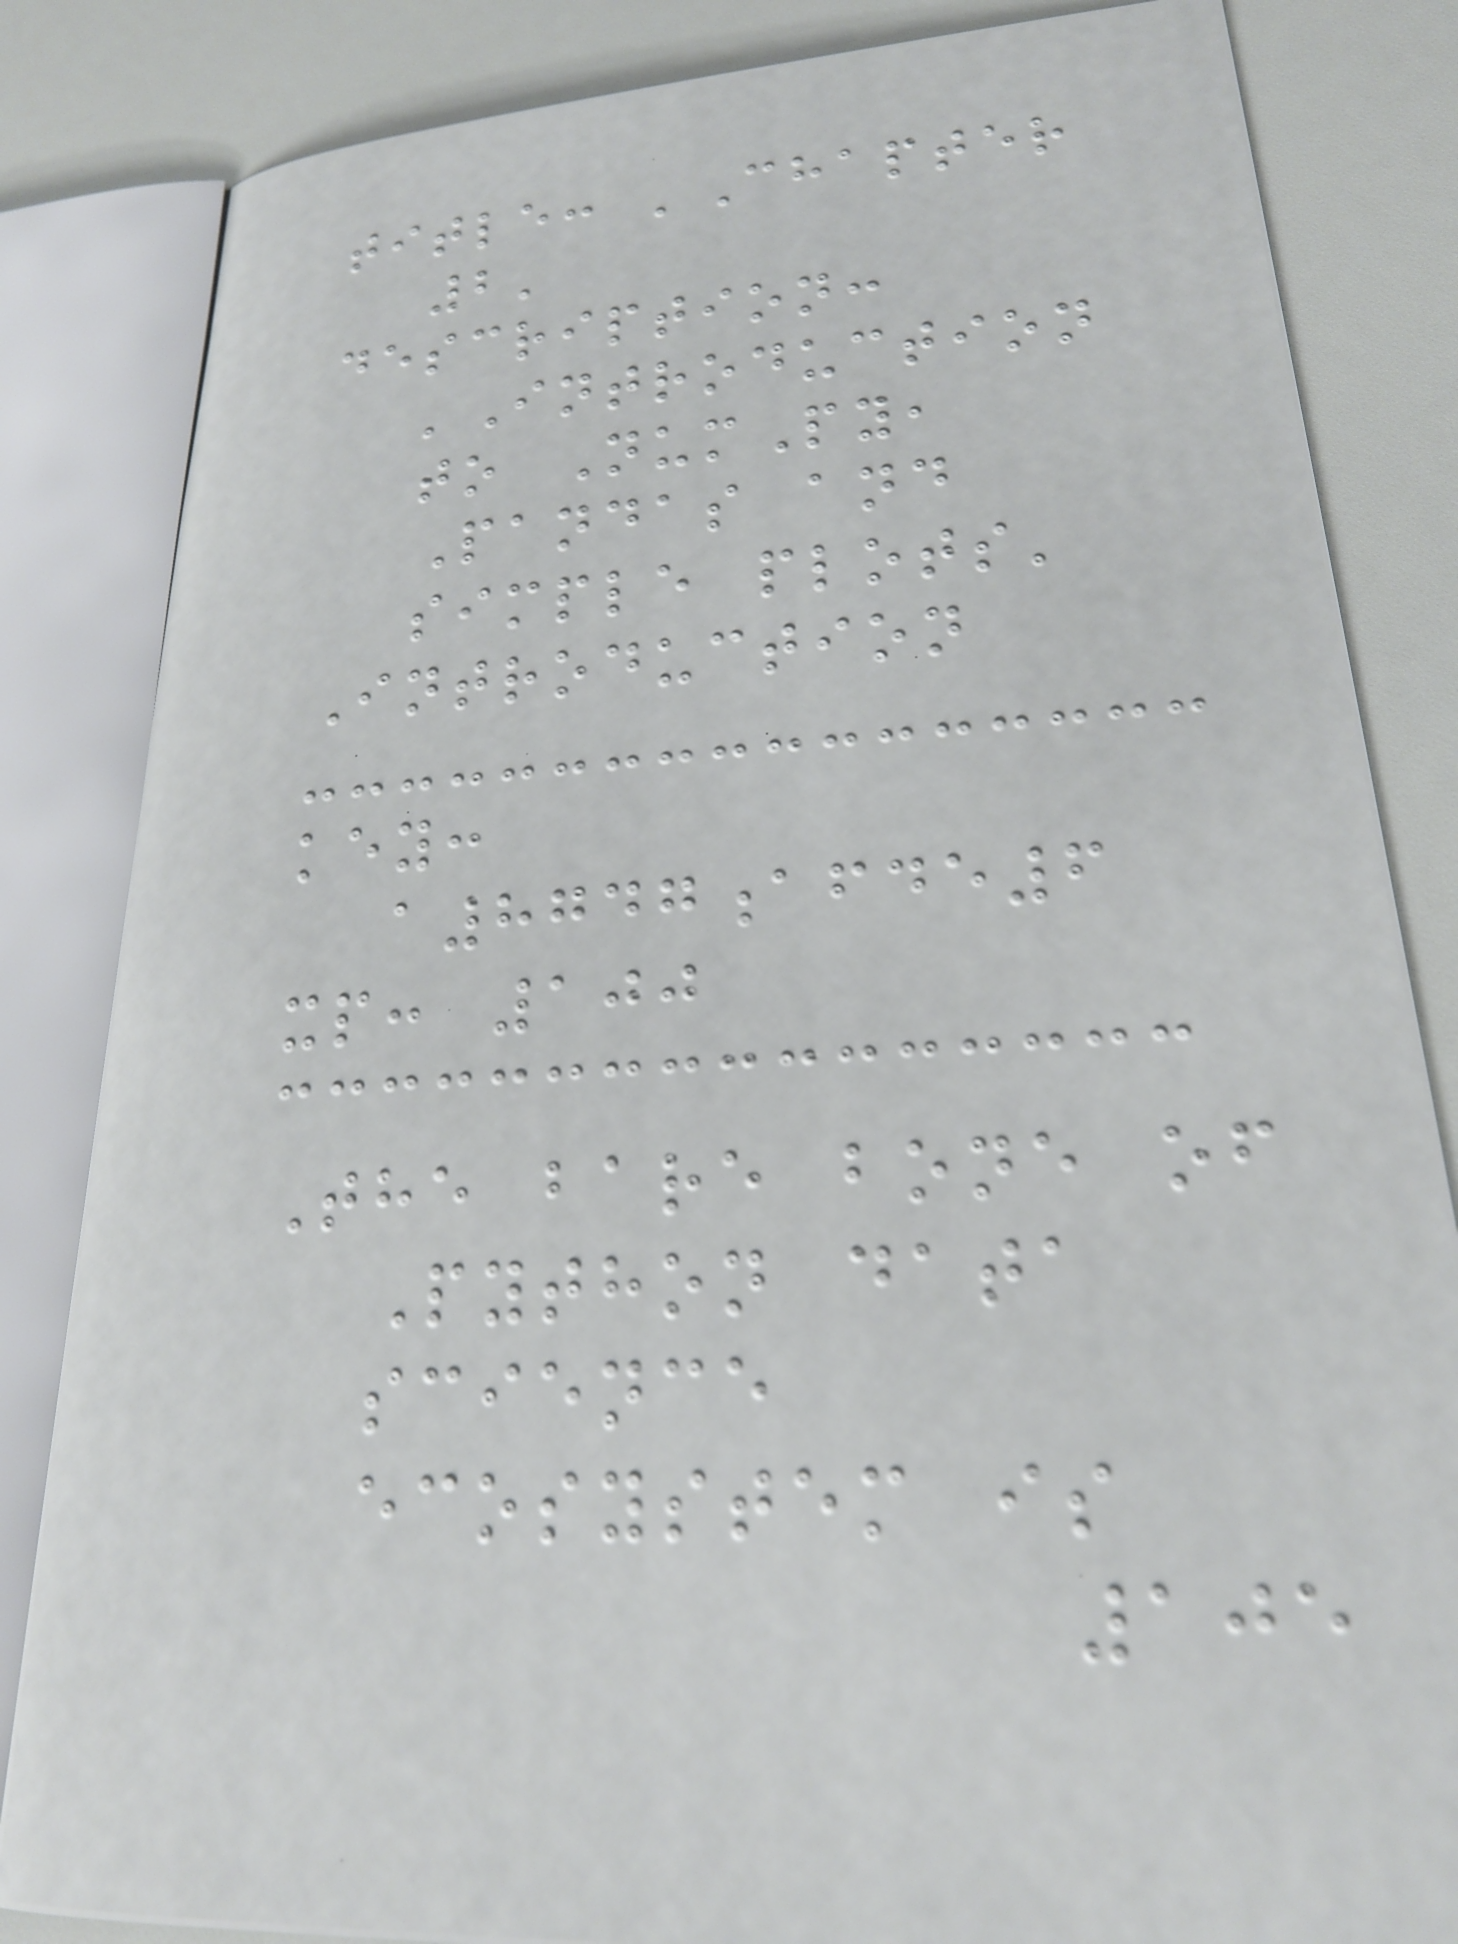title: 'Chapter
2'
description:
'Introduction
to NumPy,
Pandas and
simple plots'
Introduction
key:
a8747afde6
xp: 100
The bare bone of
Python data
science
ecosystem is
105
